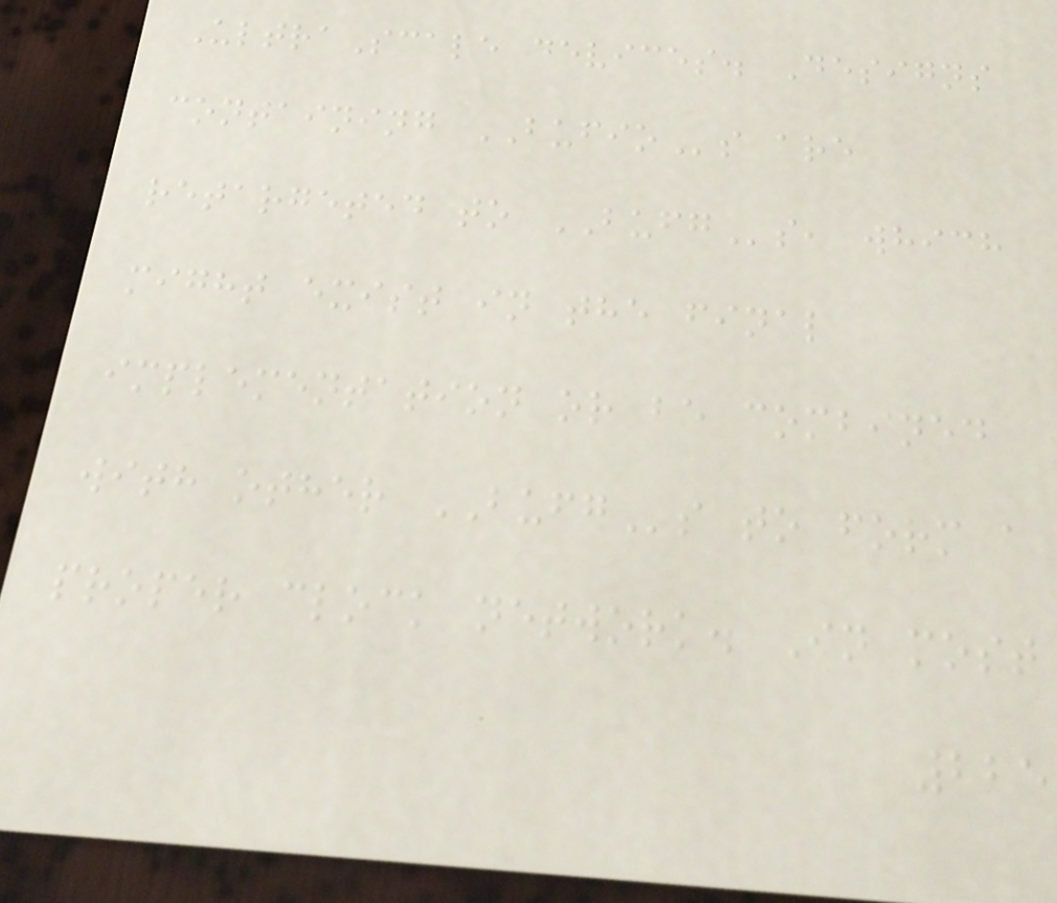UltraScale devices. Designs
containing BUFIOs are
retargeted to BUFGs, which
might exist in the final
implementation or be combined
with other BUFGs to form a
proper clock network. In most
225
